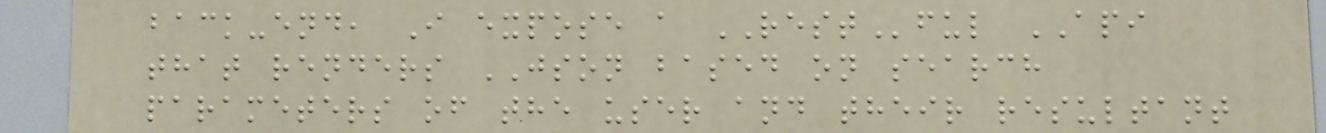back-end, I expose a RESTful API
that renders JSON based on search
parameters of the user and their resultant
